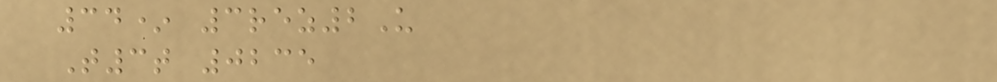34* 3rez2U
T3t 0235
